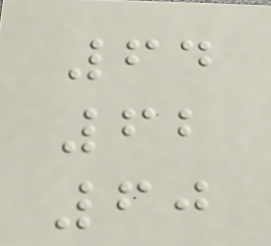64
62
60
